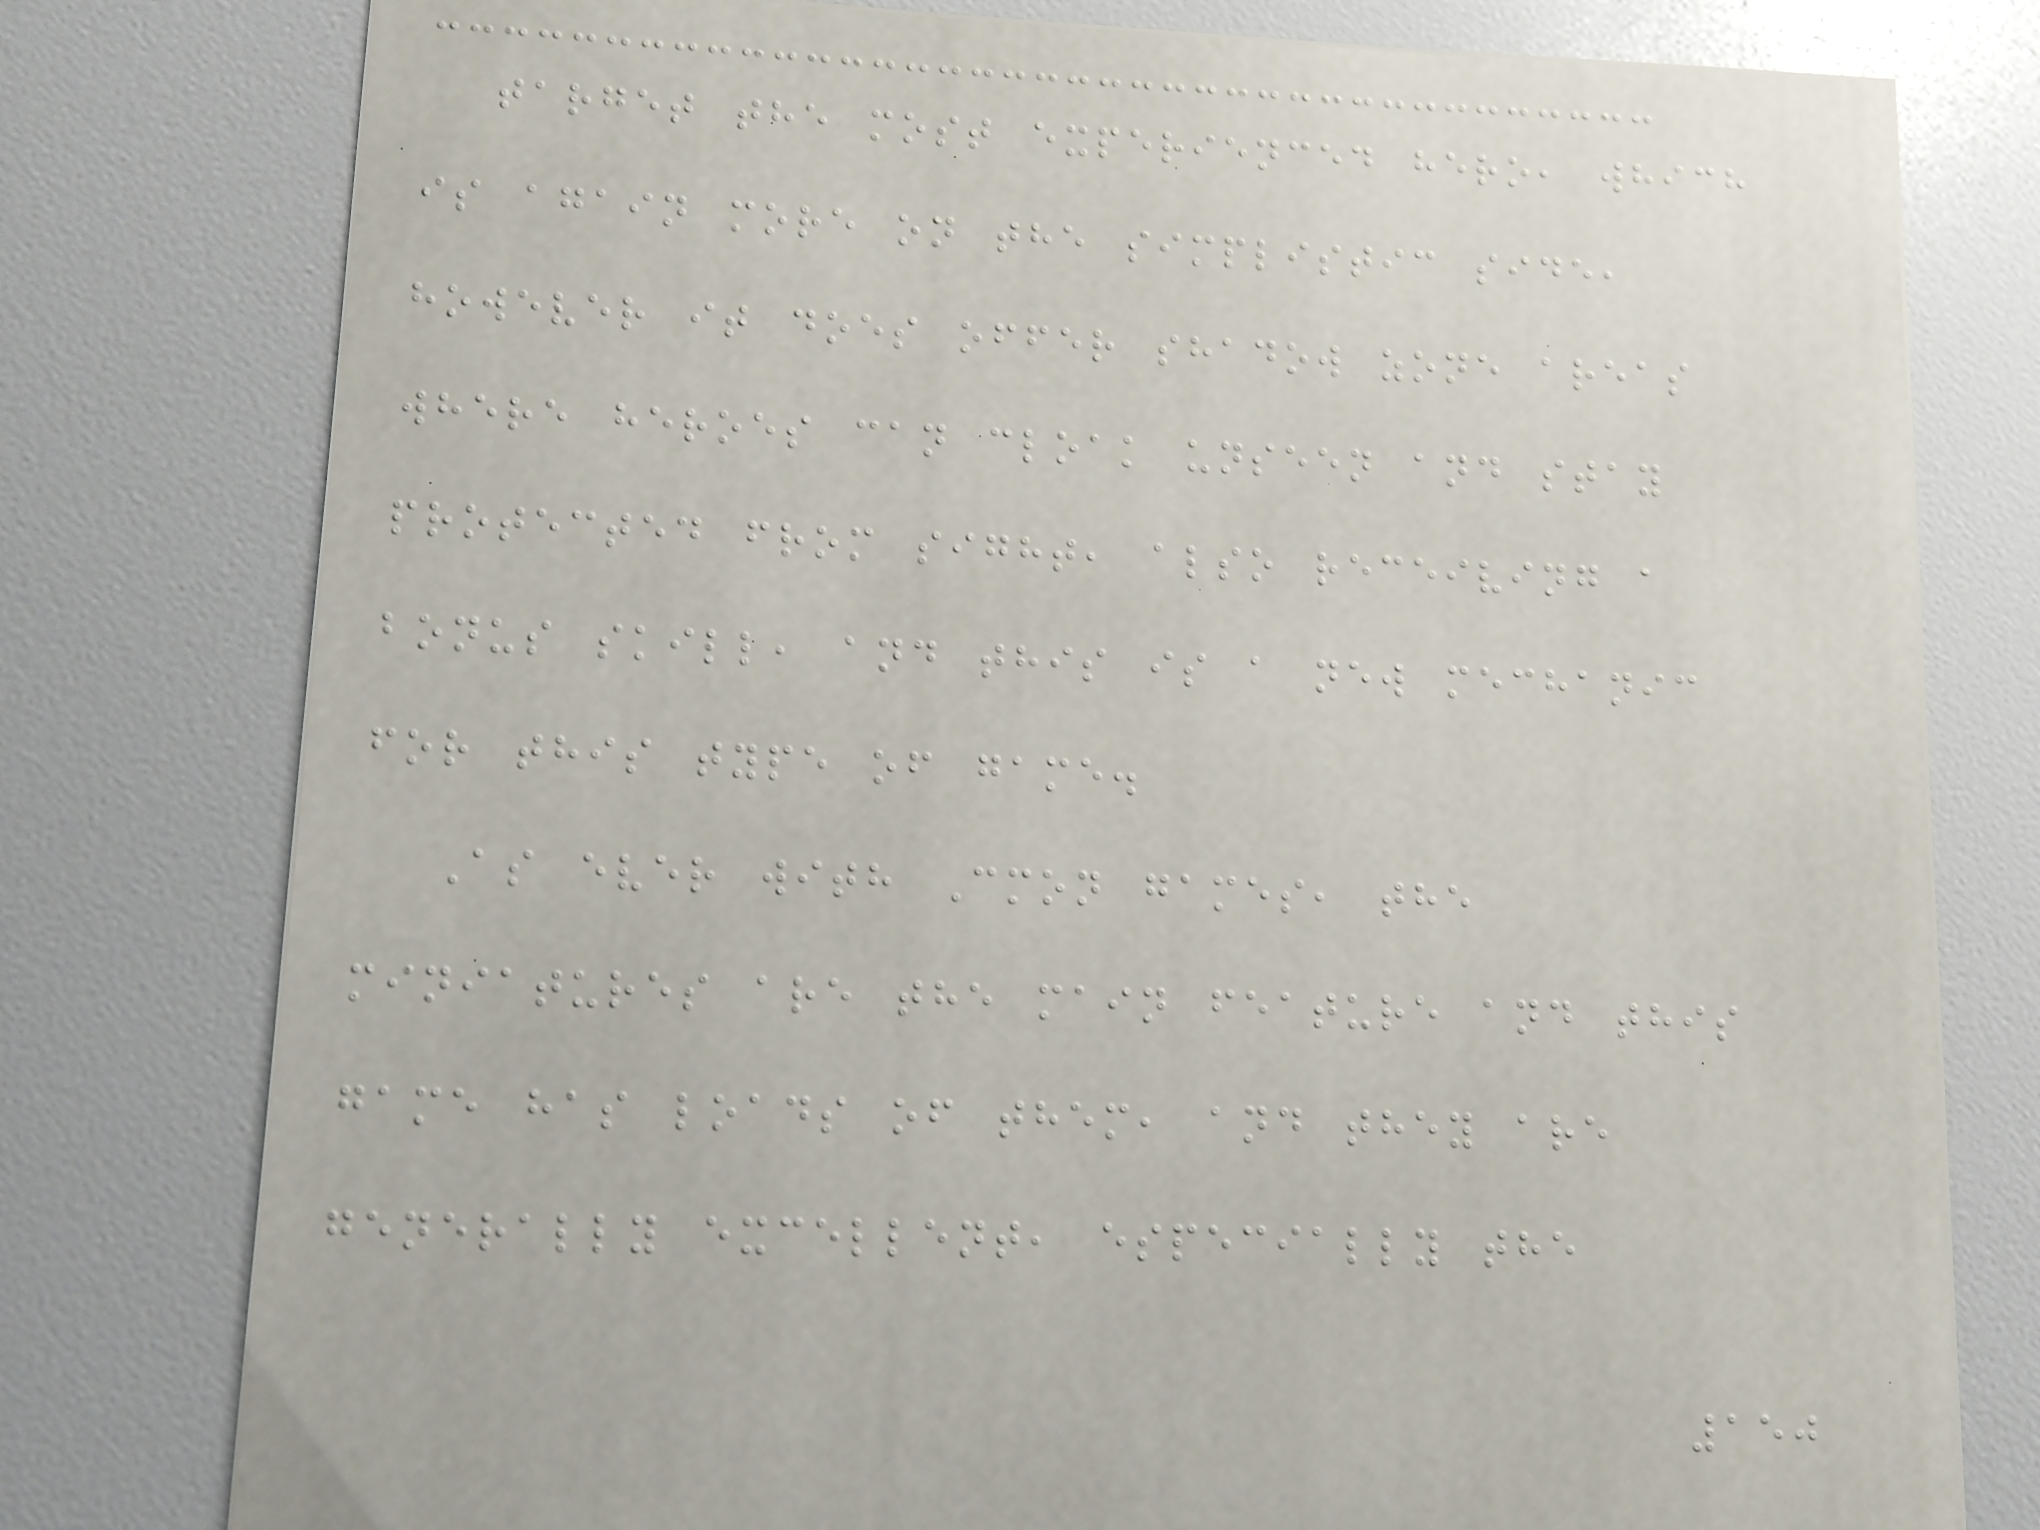target the most experienced hero, which
is again more on the simplistic side,
however it does offer shadow zone areas
where heroes can cloak unseen and stay
protected from sight, also receiving a
bonus skill, and this is a new mechanic
for this type of game.
As ever with Cmon games, the
miniatures are the main feature and this
game has loads of them, and they are
generally excellent, especially the
150
